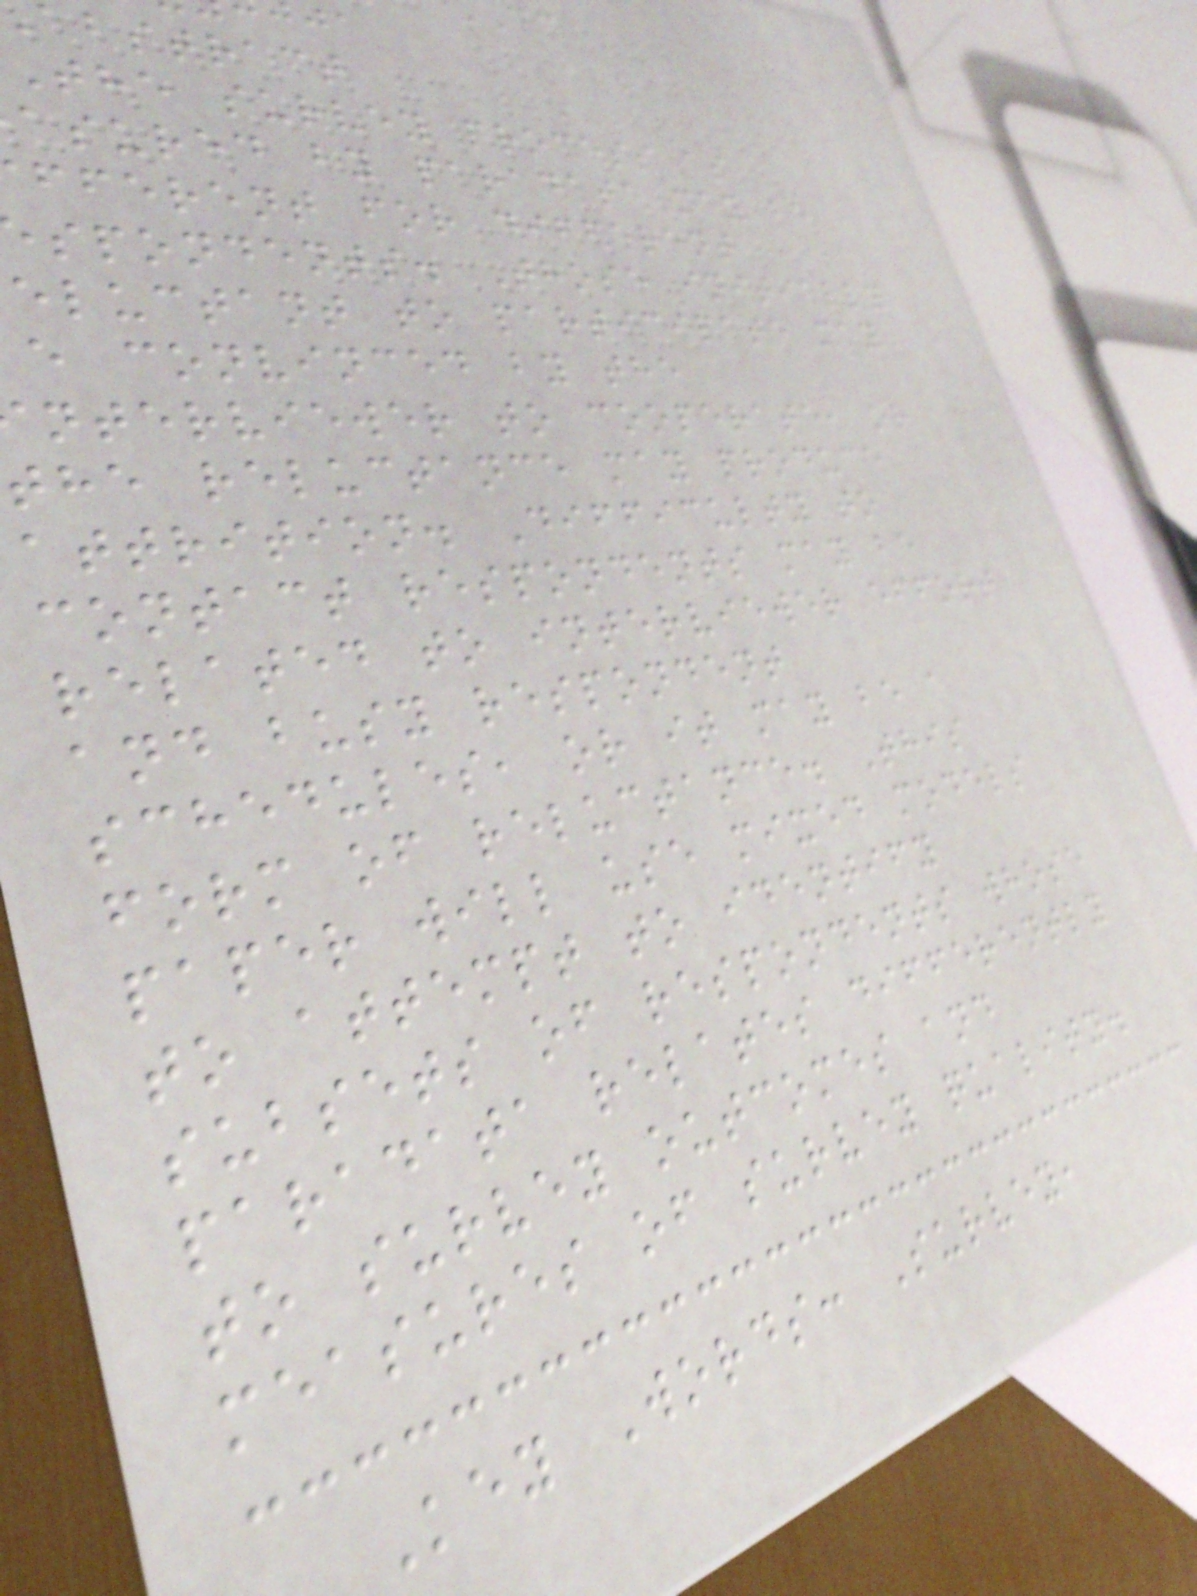abstract
The survey process as
asured by paradata may be
fferent for different
spondents. Those initially
eluctant to participate may
e convinced by the
nterviewer to cooperate, or
the reluctance may produce
attrition. Difficulty to
contact respondents may be
related to interviewer effort
and busy respondent
schedules, or it may be a
form of reluctance. This
paper will use mixed models
to attempt to identify
subsets of respondents whose
paradata relates differently
to survey outcomes and
measures of survey quality.
Key Words: Survey,
